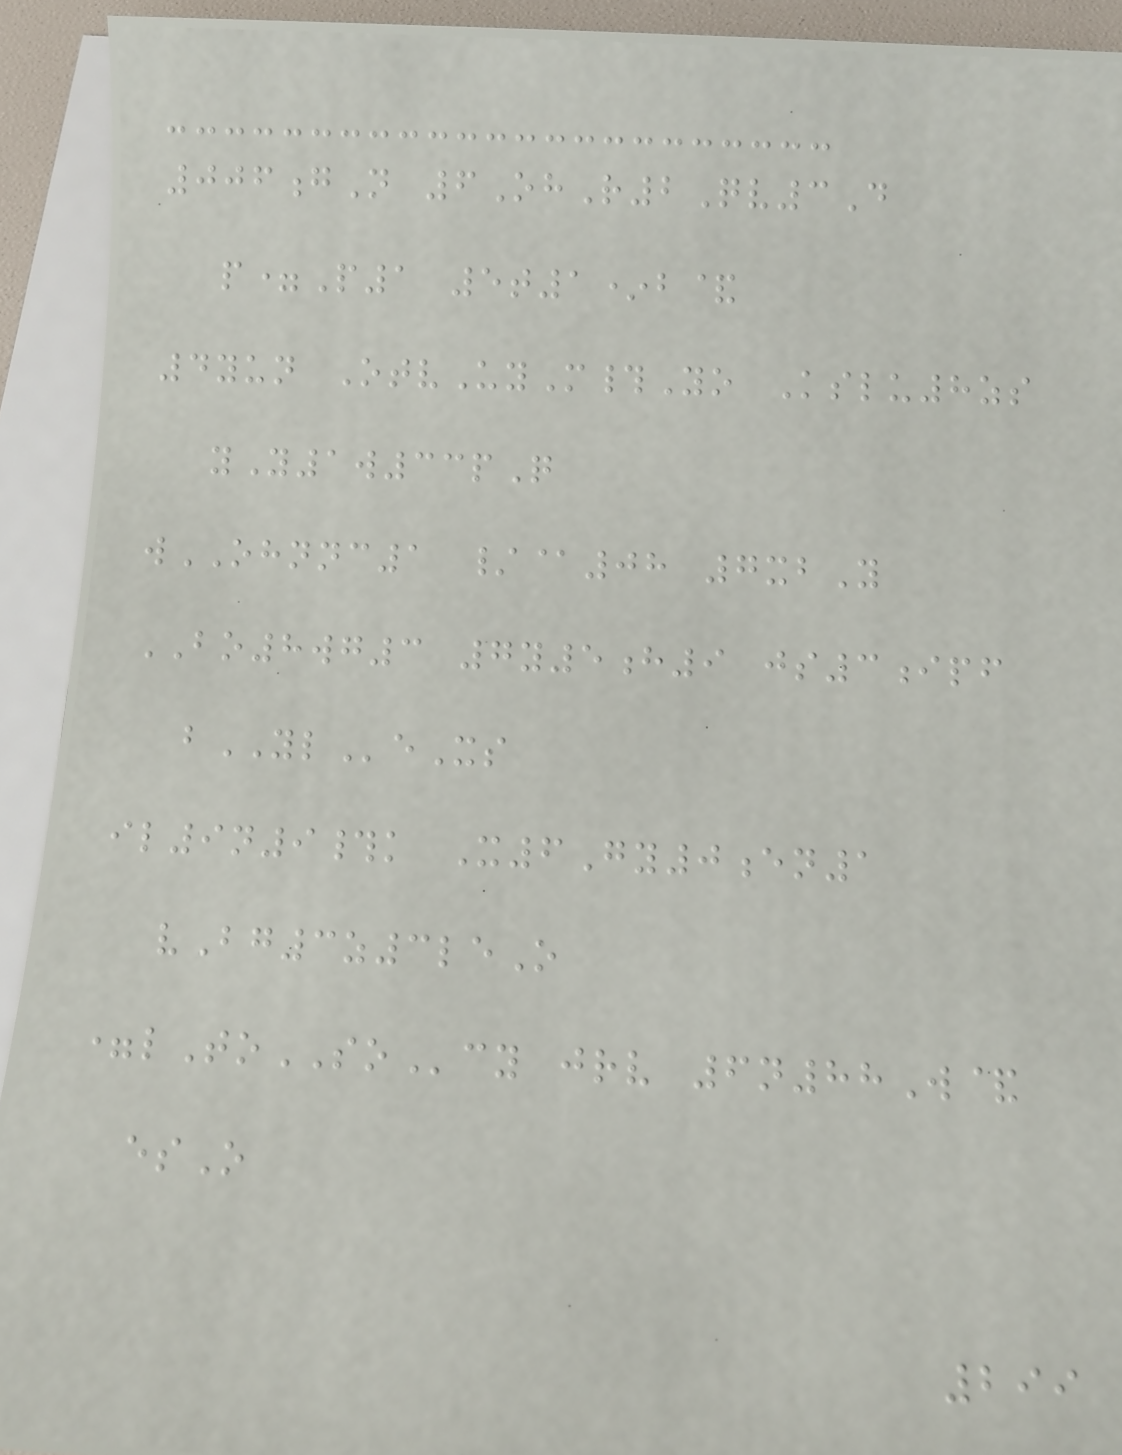006gN 6OhR2Qv3D
p=P1 5t1*b&
4yun OtvUyM#Yo Kslu8zs
yY1w33pQ
wOHNNC1 /@08 7xbY
BO8wg3 7y5h9 js3ipf
bYLeXs
il9n9#k X6Gy0en1
vBg3z3leO
=lToSOcy jrv 6n88W&
esO
299
